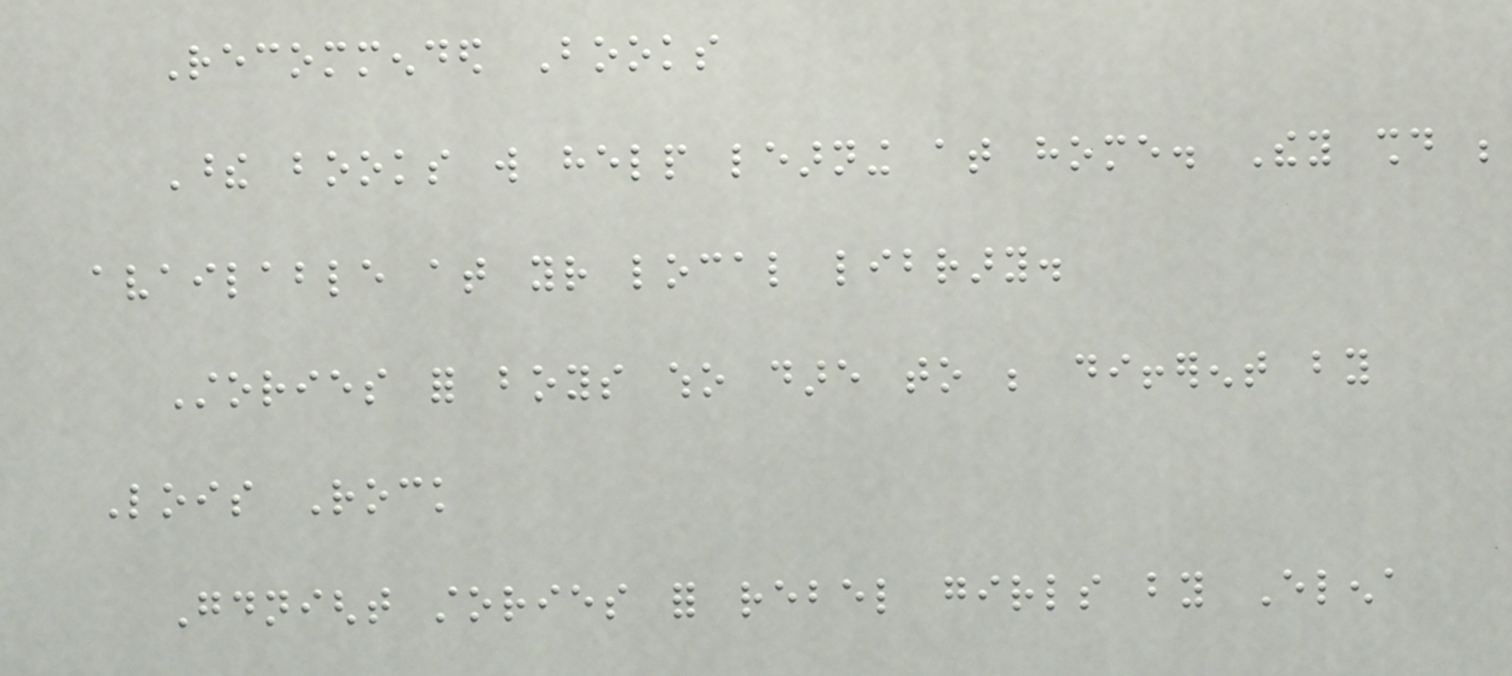Recommended Books
These books will help learning at home. They should be
available at your local library.
Stories for boys who dare to be different by
Lois Rock
Goodnight stories for rebel girls by Elena
